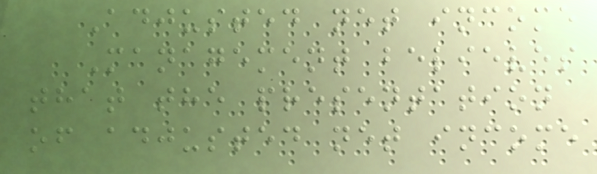Adjusted net income
Management believes
that the presentation
of adjusted net income
